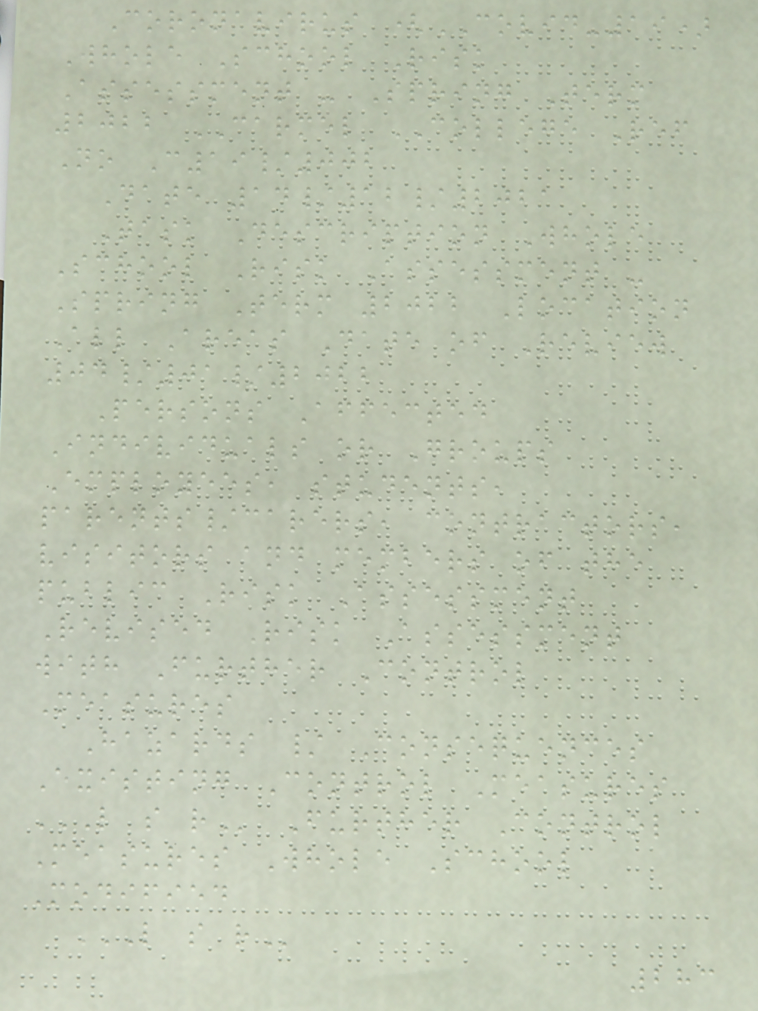Coronavirus (COVID-19)
Whole School Risk
Assessment - Spring Term
2022 CARMEL COLLEGE Ref
No C19/002
Date 14/12/2021
Task Description Whole
School Risk Assessment -
Spring Term 2022 Location
All Areas Date of Review
04/01/2022
Persons Affected
Individuals or Groups
Employees, students,
parents/carers, contractors,
visitors and members of the
public Risk Assessment
Revised Risk Assessment
with Further Control
Measures
Hazards / Consequences
Existing Control Measures
L S R Further Control
Measures Whole School
Modified
L S R
283
